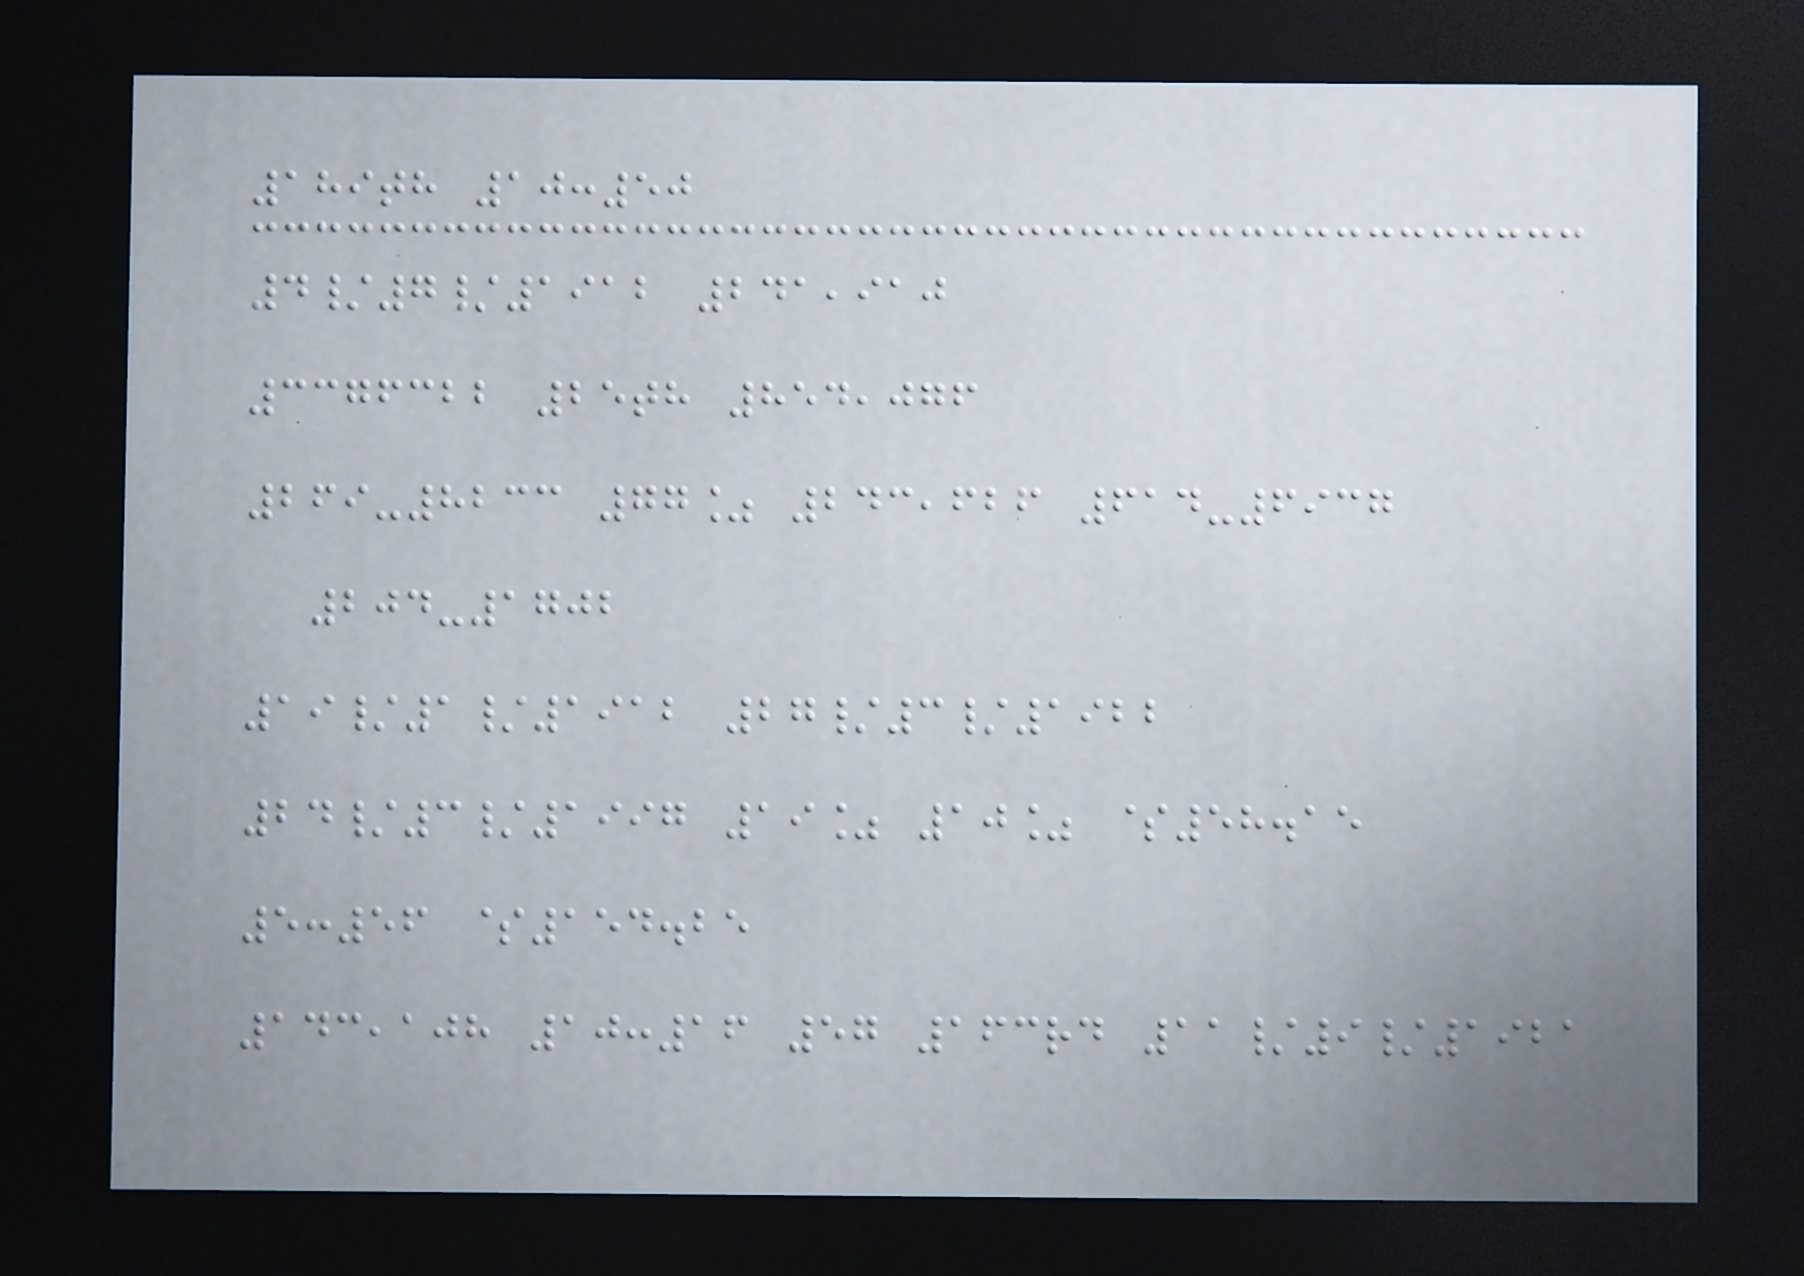189th 10:50
4/7/1912 241,910
3376322 25th 854,076
269-8233 77% 243,626 614-6937
204-1702
19/1/1912 27/3/1922
24/3/1997 19% 10% $58.15
5:56 $154.25
143,108 10:16 57 163rd 11/9/1921
